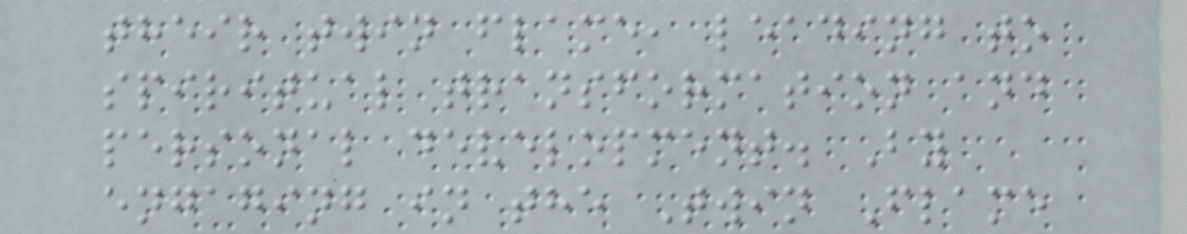their twin flame, leading to
spiritual transformation and
personal development. By
engaging in the Twin Flame
